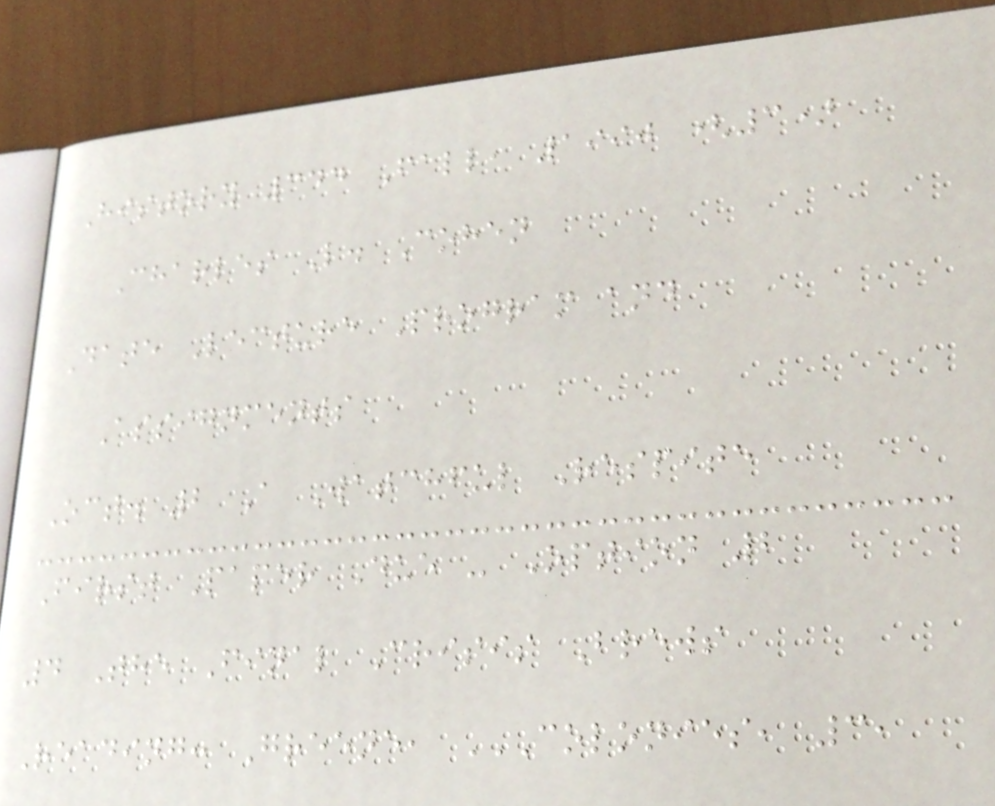History 344 Fall, 1990 (3)
Charles L. Cohen
Date Lecture Program and
Assignments
Oct. 2 A Watchful Respite
First Paper Due - Option 2
4 The Final Crisis Brews
Reading: Greene, COLONIES, 3,
